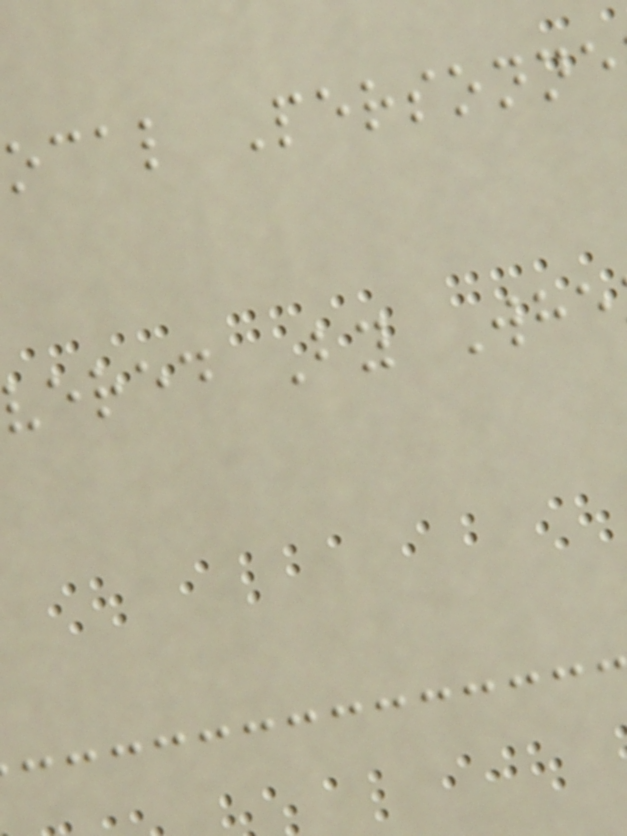ocal Personne
vered By Whe
